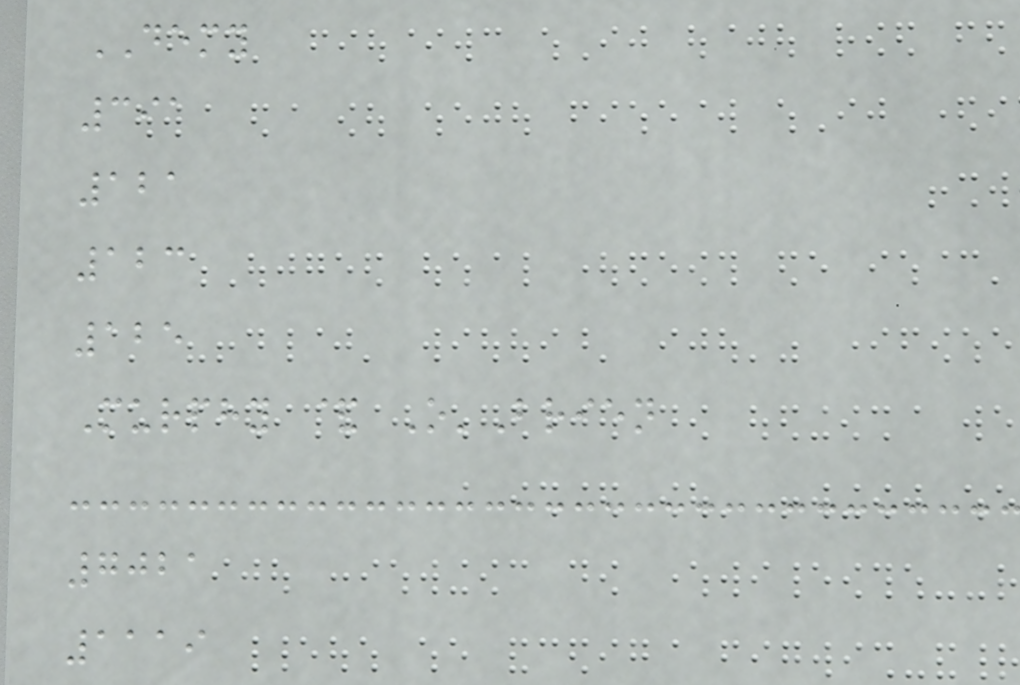DEMY
391
121
123
125
Murphy & O'Brien
7021
1119
